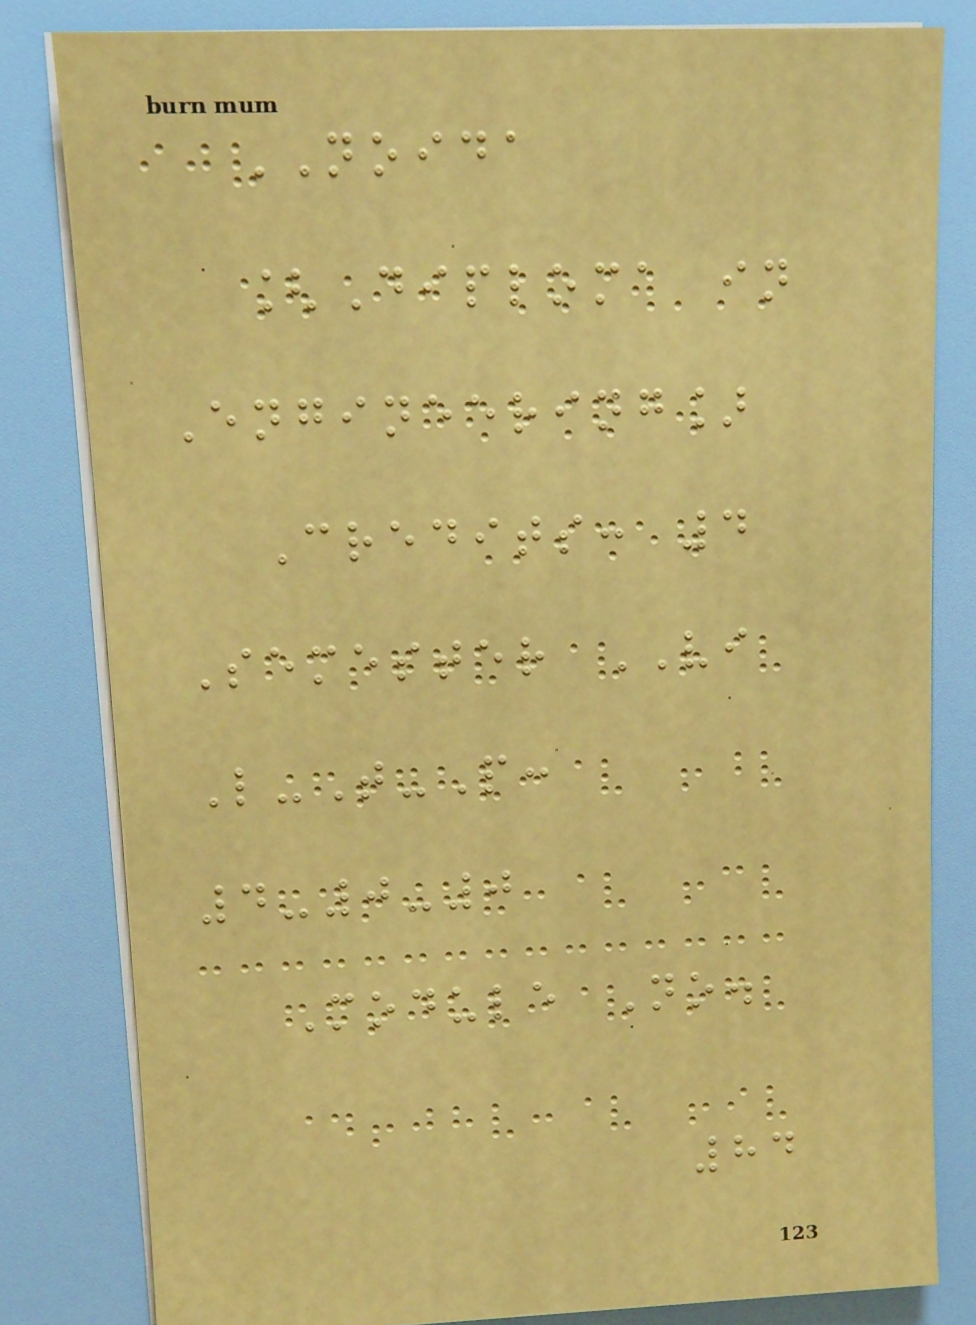NOIDA
[Diploma in
Engineering]
Credits: 4
Semester VI
L-T-P:
4-0-0
Module No.
84
